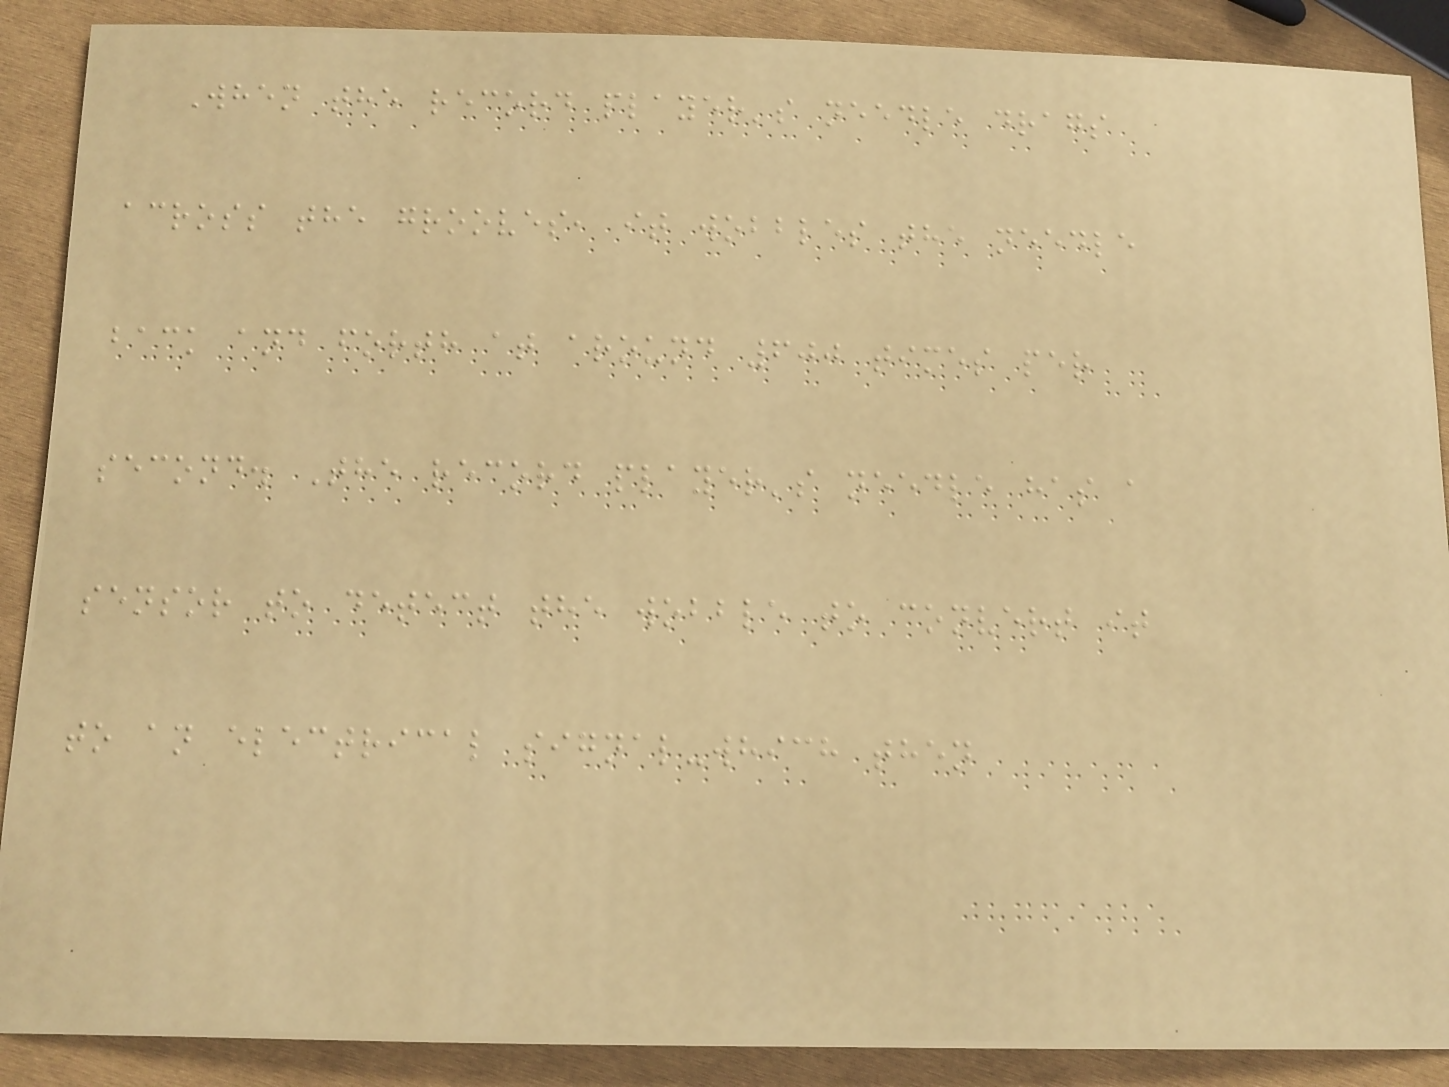When the record player's needle drags
across the grooves, it wobbles the needle
back and forth at around 600 times per
second. The record player's needle has a
sensor to detect the wobble to convert it
to an electrical signal-which then
